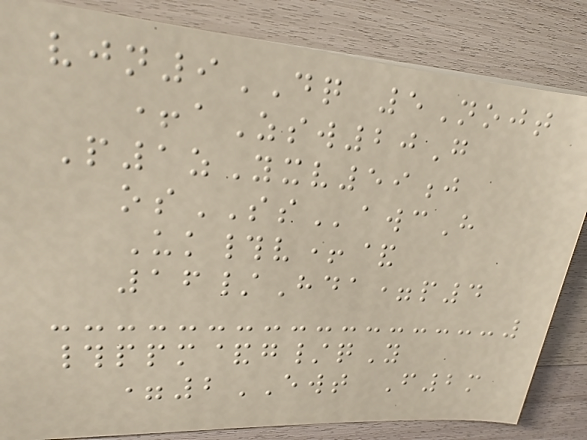vjn9DQ 5Nojt
+aZsw20G
P1zYxv59j
osSSawcH
Uk#v+&
16/Hda=p4
#ppm&g/qY
=2EWT F2m
